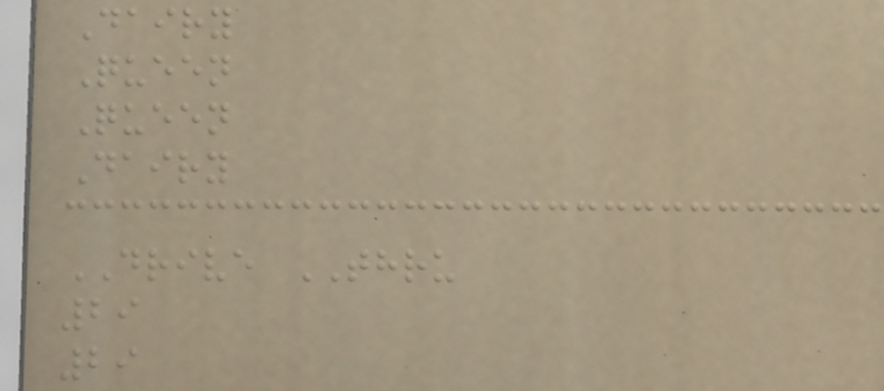Dairy
Queen
Queen
Dairy
DRIVE THRU
29
29
